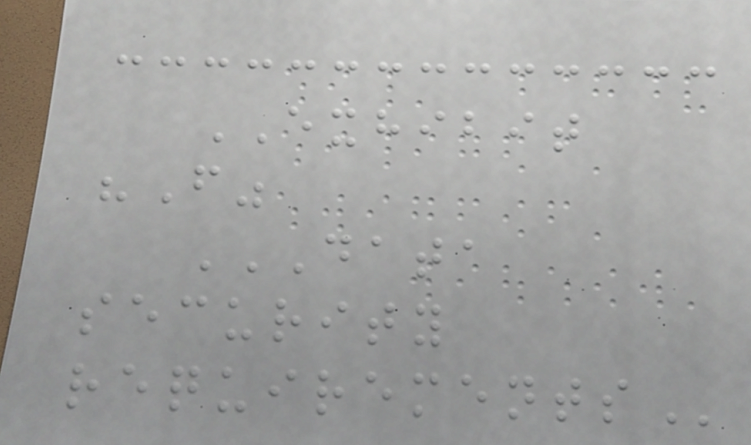EXHIBIT
"F"
DATA
SECURITY
REQUIREMENTS
